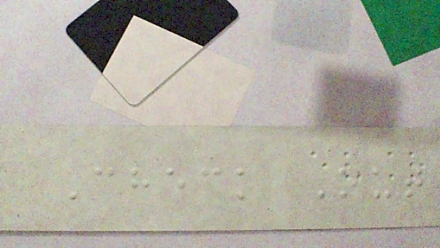Check Out
